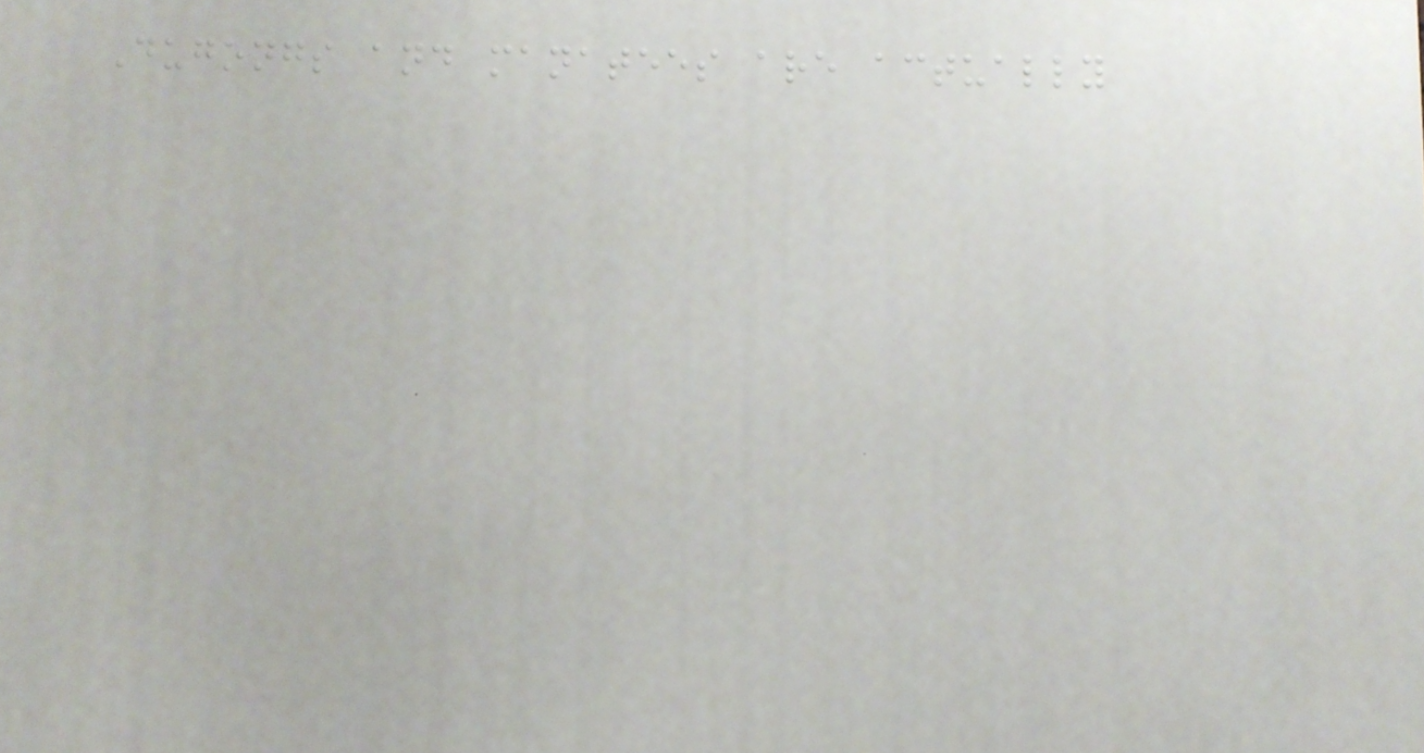Dugongs and manatees are actually
